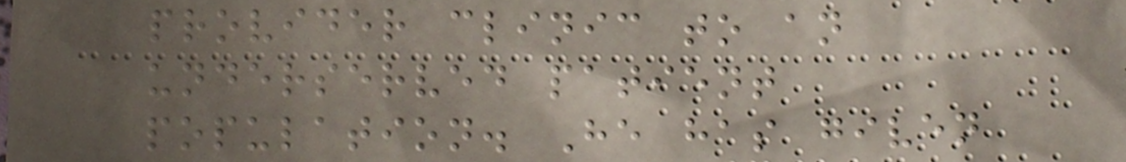provider clinic to an
underserved patient
population. He has given
